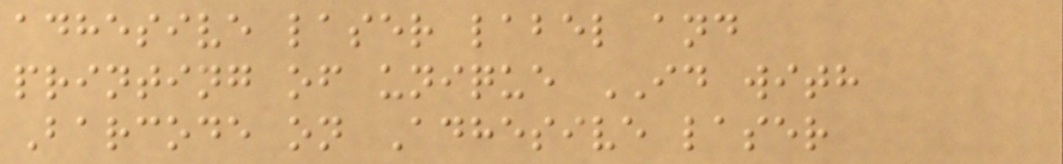adhesive laser label and
printing of unique ID with
Barcode on Adhesive laser
